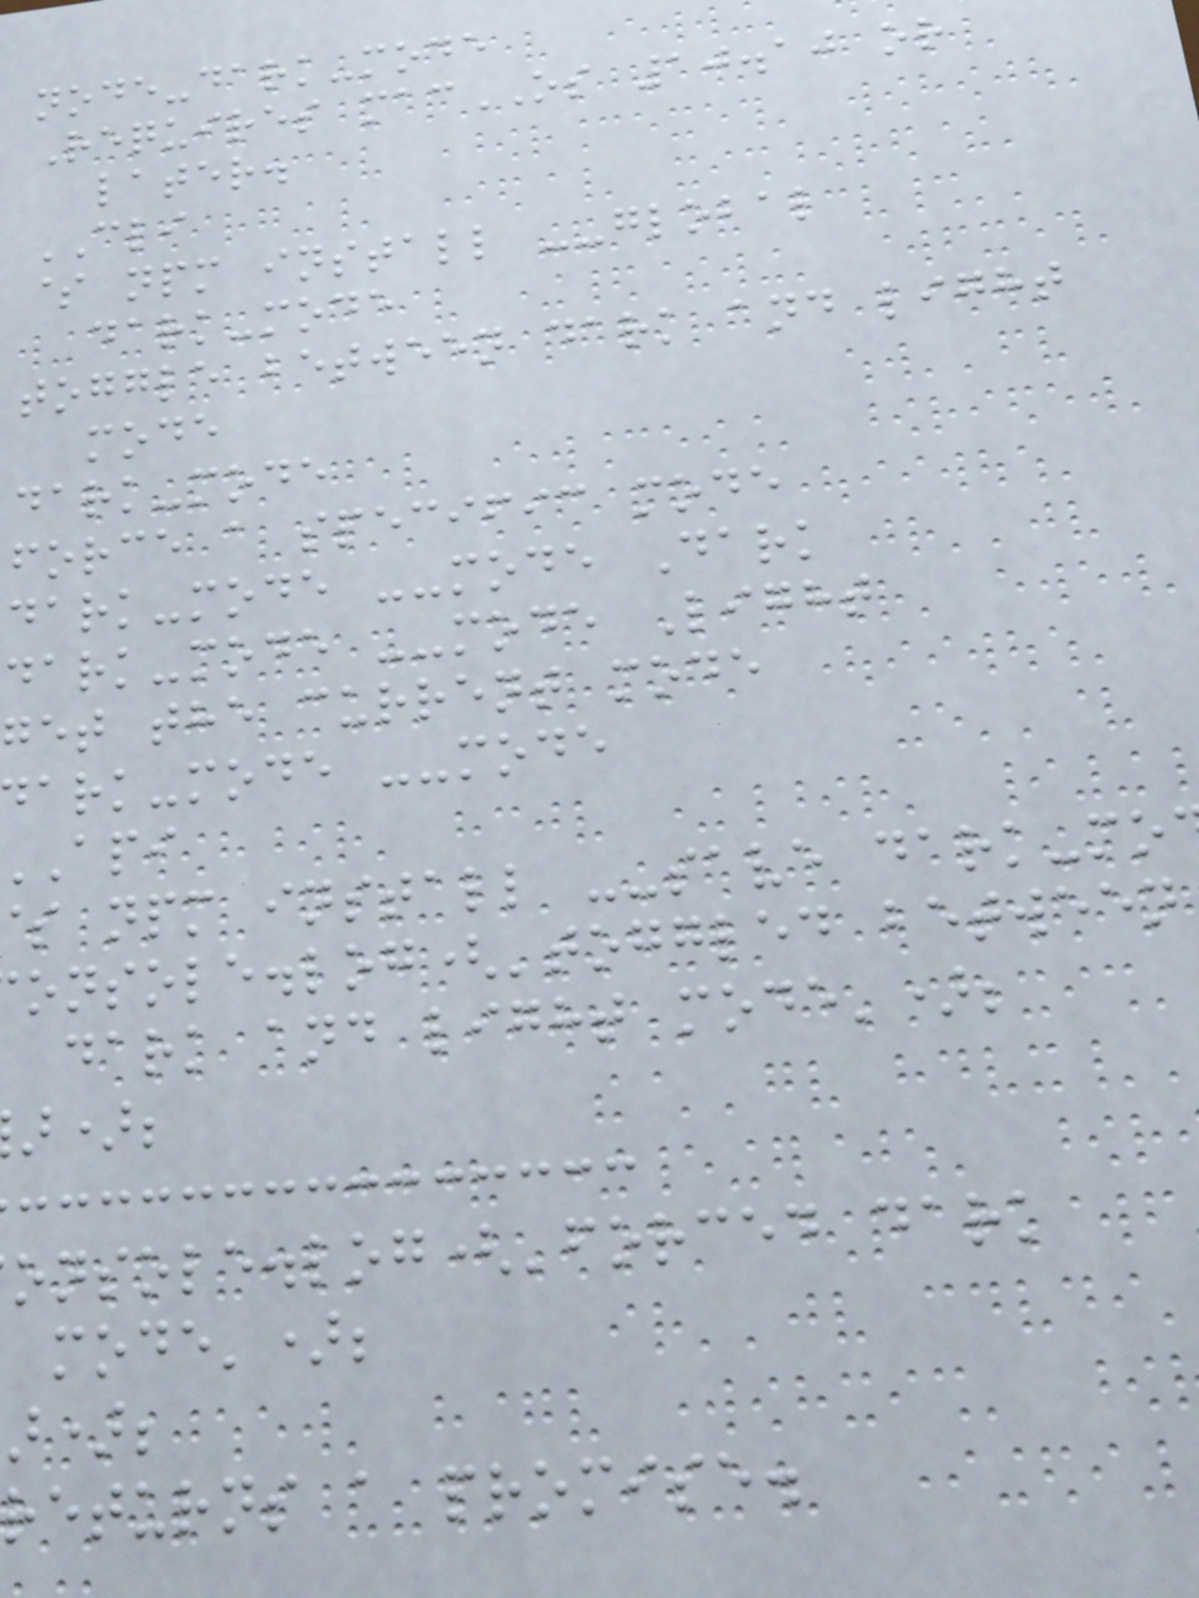node-dark-mode
Requires macOS 10.10 or
later.
CLI
$ npm install --global
dark-mode
toggle between dark and light
mode
dark-mode
force a specific mode
dark-mode --mode Dark
dark-mode --mode Light
get the current mode
ark-mode --mode
npm install --save dark-mo
onsole.log('toggled between
dark and light mode');
onsole.log('forced dark
mode');
returns a promise.
